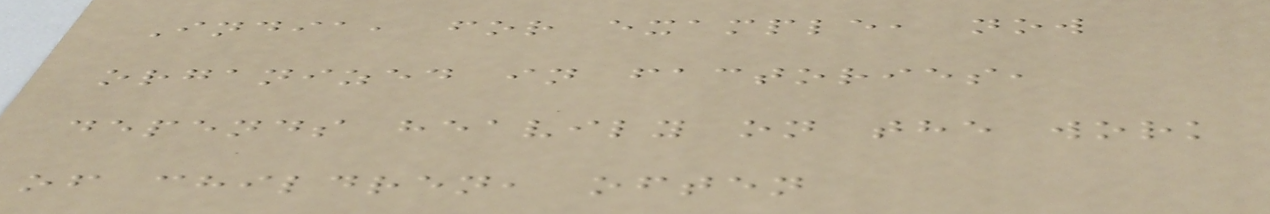India, for example, now
organized in factories,
depends heavily on the work
of children, often
